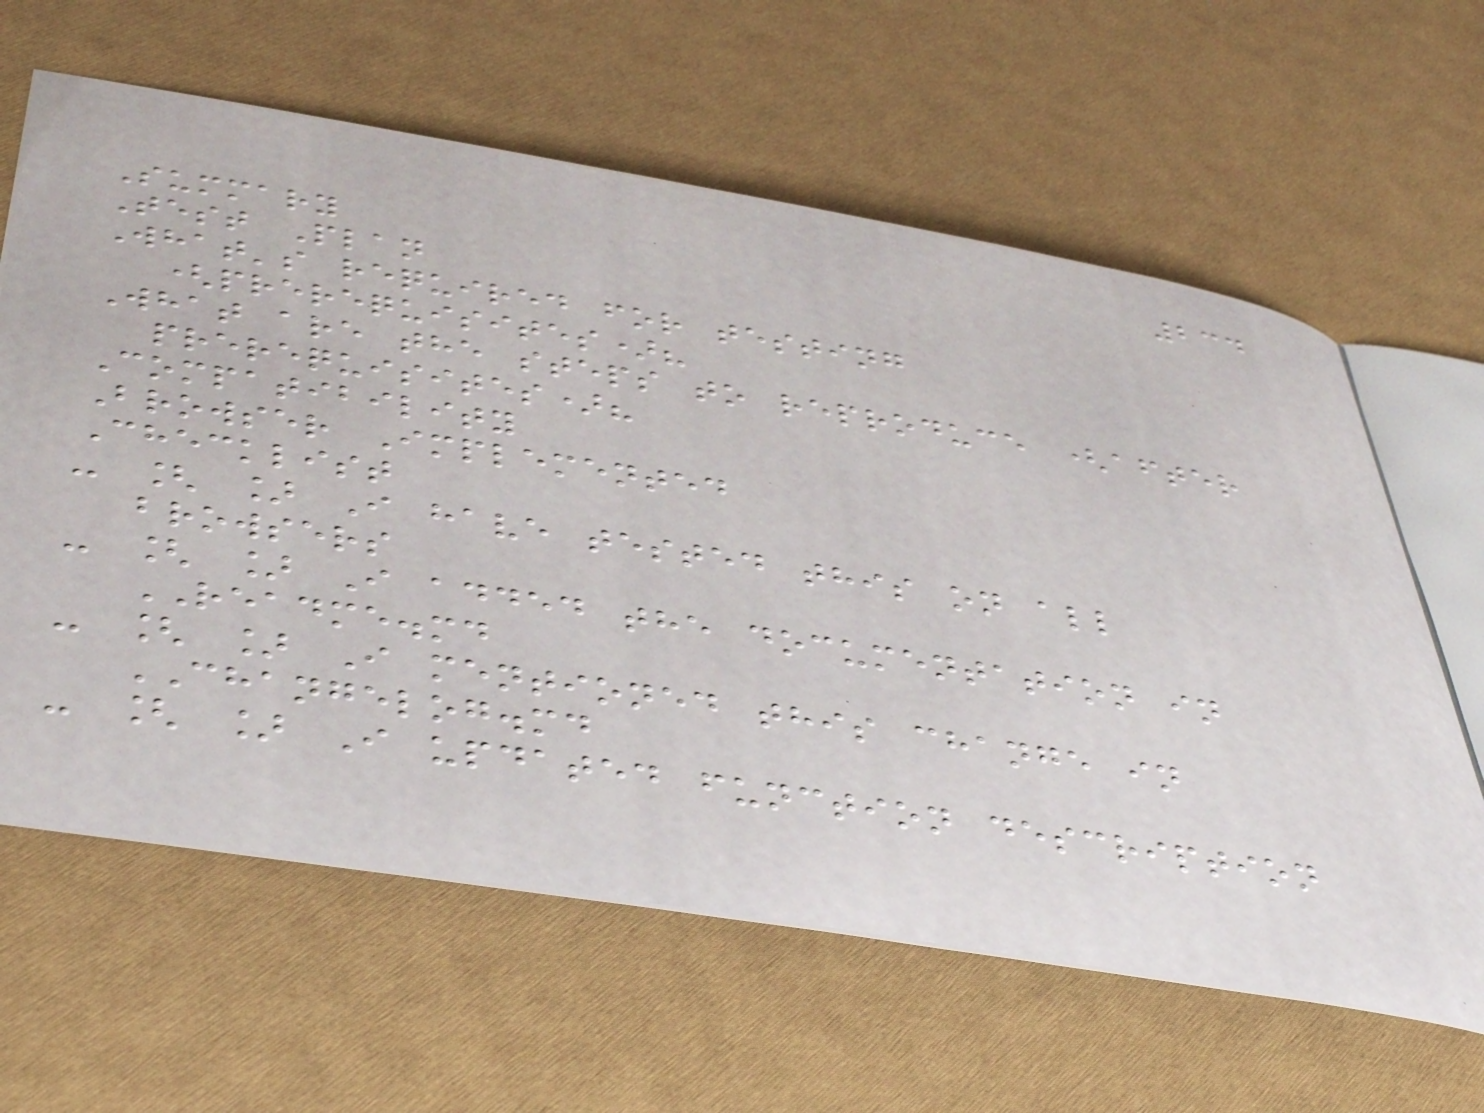234
Summary
Test Plan
What's required for testing
(prerequisites)?
What are the steps to reproduce (after
prerequisites)?
Compatibility
Browser Implemented
Checklist
- [ ] I have tested this on all
browsers
- [ ] I added the documentation in
README.md
- [ ] I mentioned this change in
CHANGELOG.md
- [ ] I updated function description
